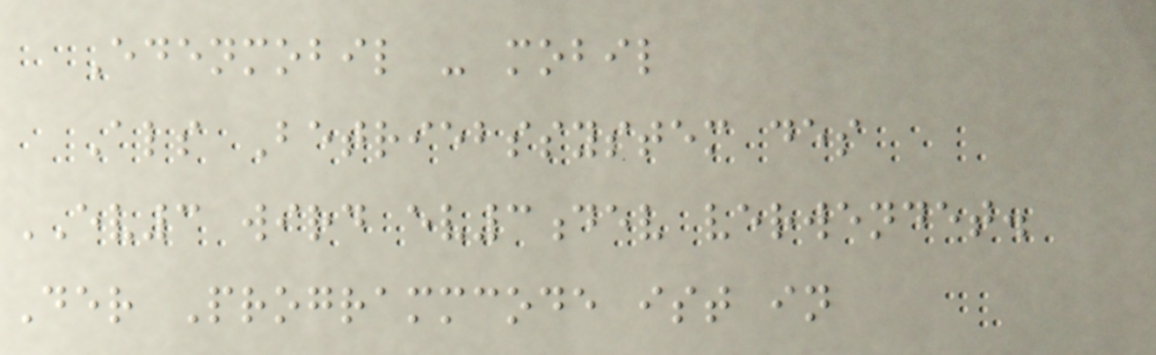Edenmobil - mobil
Als Betriebssystem des
EV3 wird ev3dev verwendet.
Der Programmcode ist in
